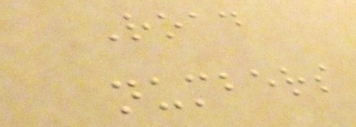Road
numbers
